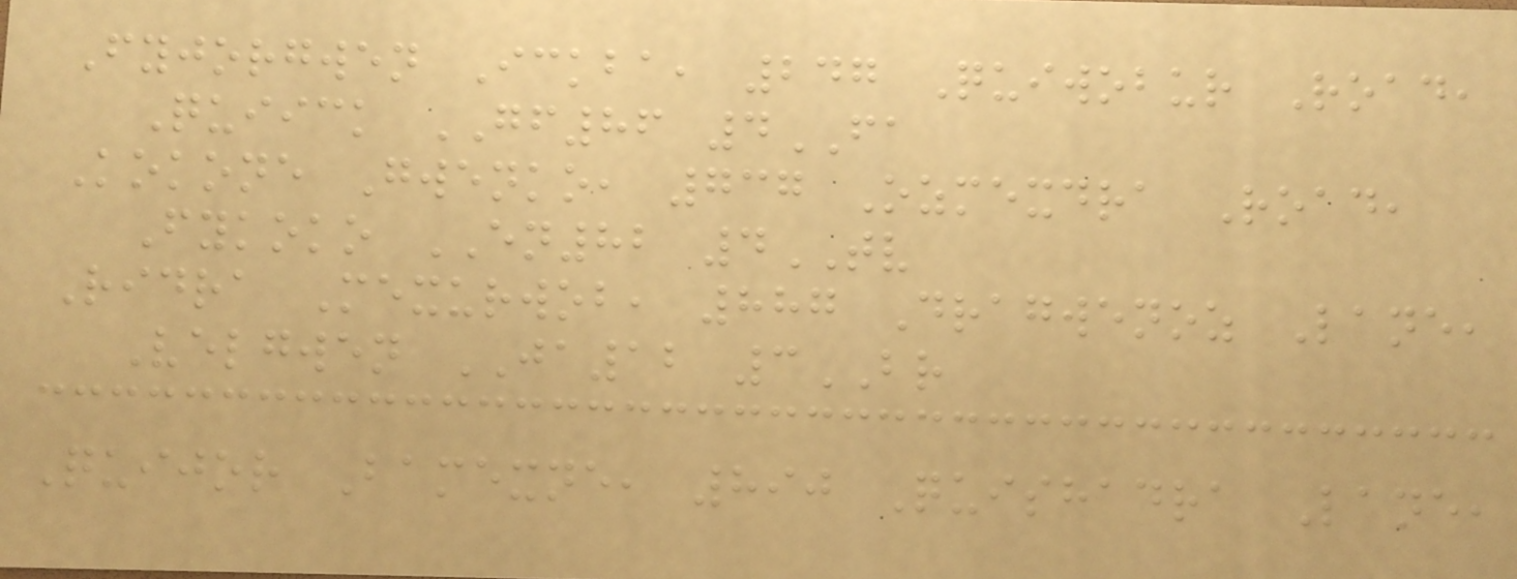Fyjorgwen Ickba, 247 Quiwobur Road,
Quiick GF86 4FA
Kokone Gwenko, 737 Ozmexdra Road,
Fykoko EN82 4TV
Ridra Mexurwob, 887 Dragwenoz Lane,
Velgwen JA12 3BR
Quijor Bamexne, 890 Quishadra Lane,
